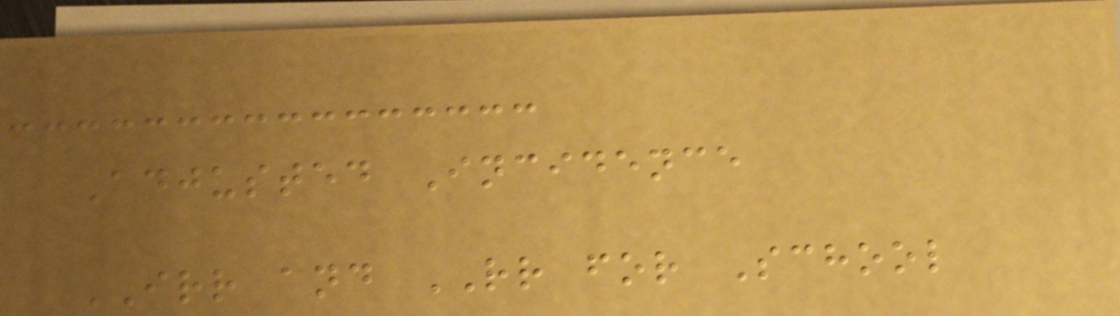Adjusted Incidence
IRR and RR for School
